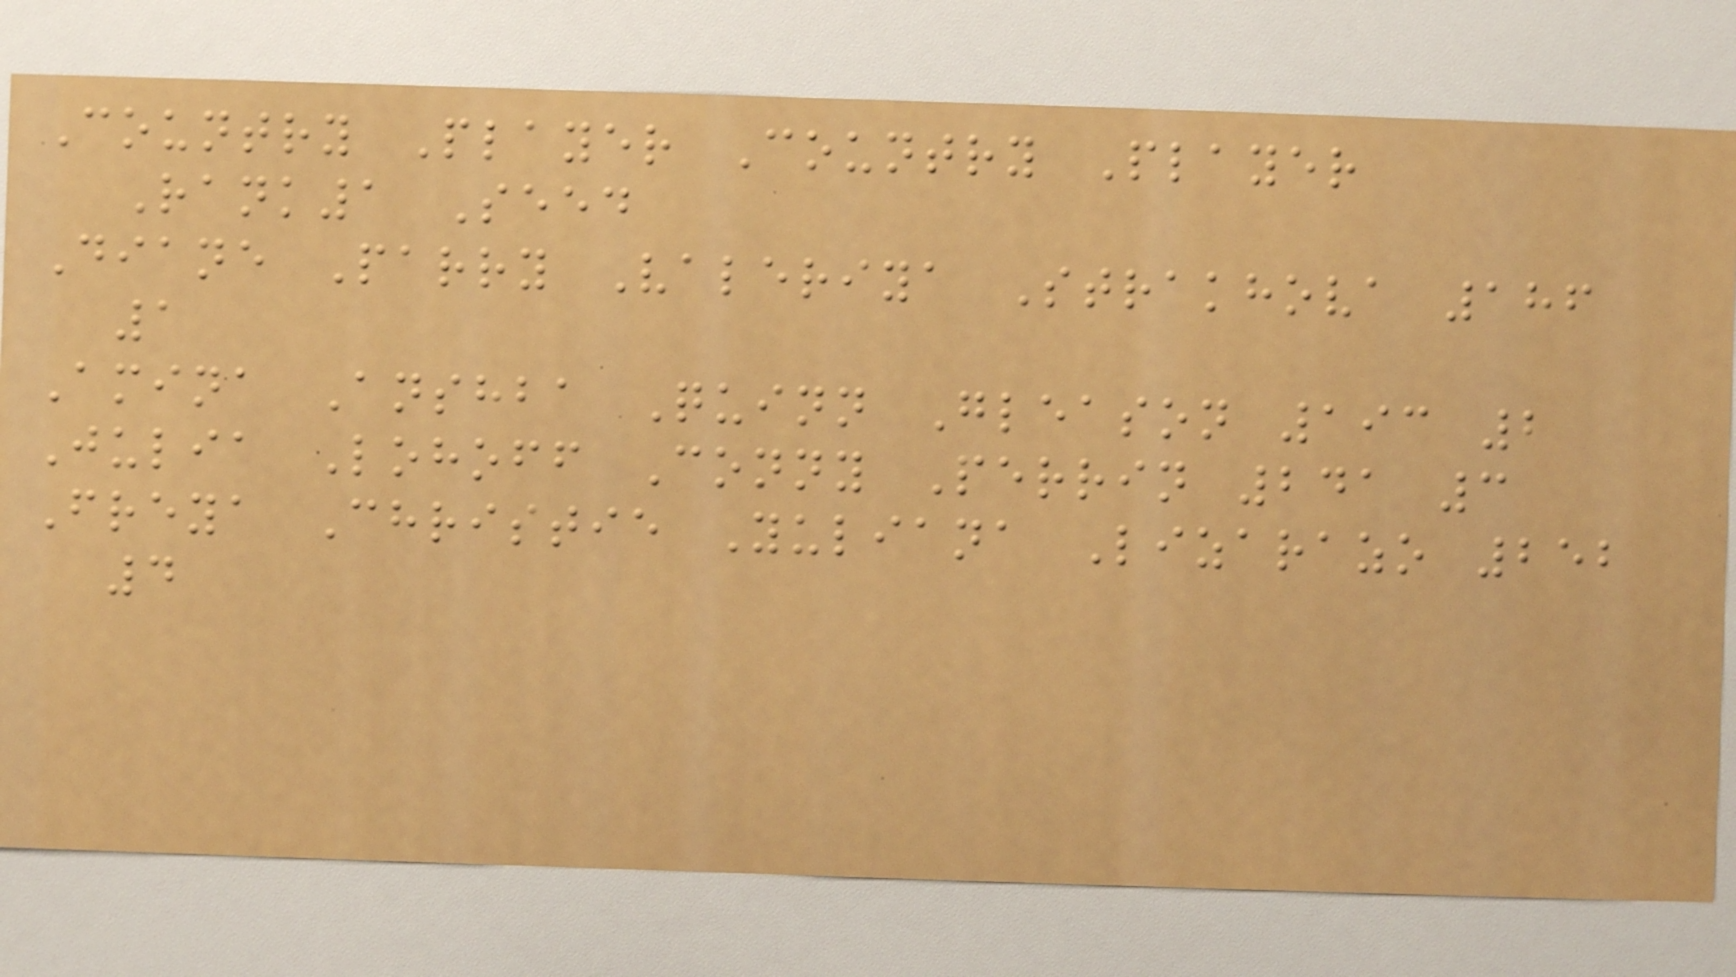Country Player Country Player
Rank1 Seed
Diane Parry Valeriya Strakhova 186
1
Amina Anshba Quinn Gleason 193 2
Julia Lohoff Conny Perrin 241 3
Freya Christie Yuliana Lizarazo 252
4
